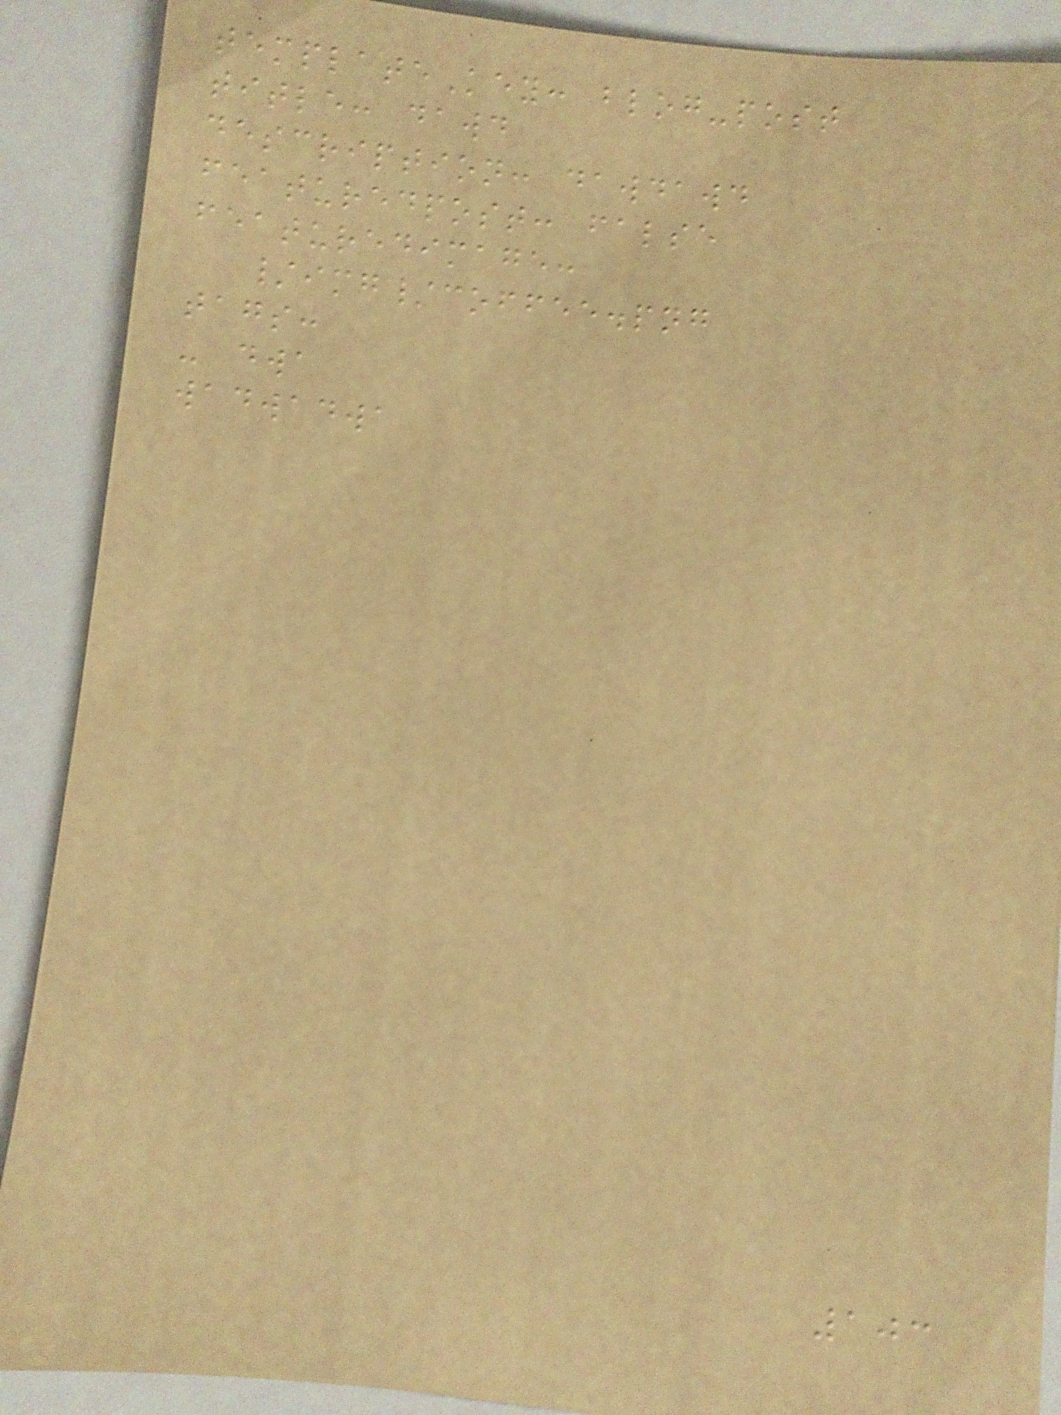templateKey: blog-post
title: dawd
description: dawdawd
featuredpost: false
featuredimage:
/img/coffee.png
tags:
- dwa
wadwadwa
103
